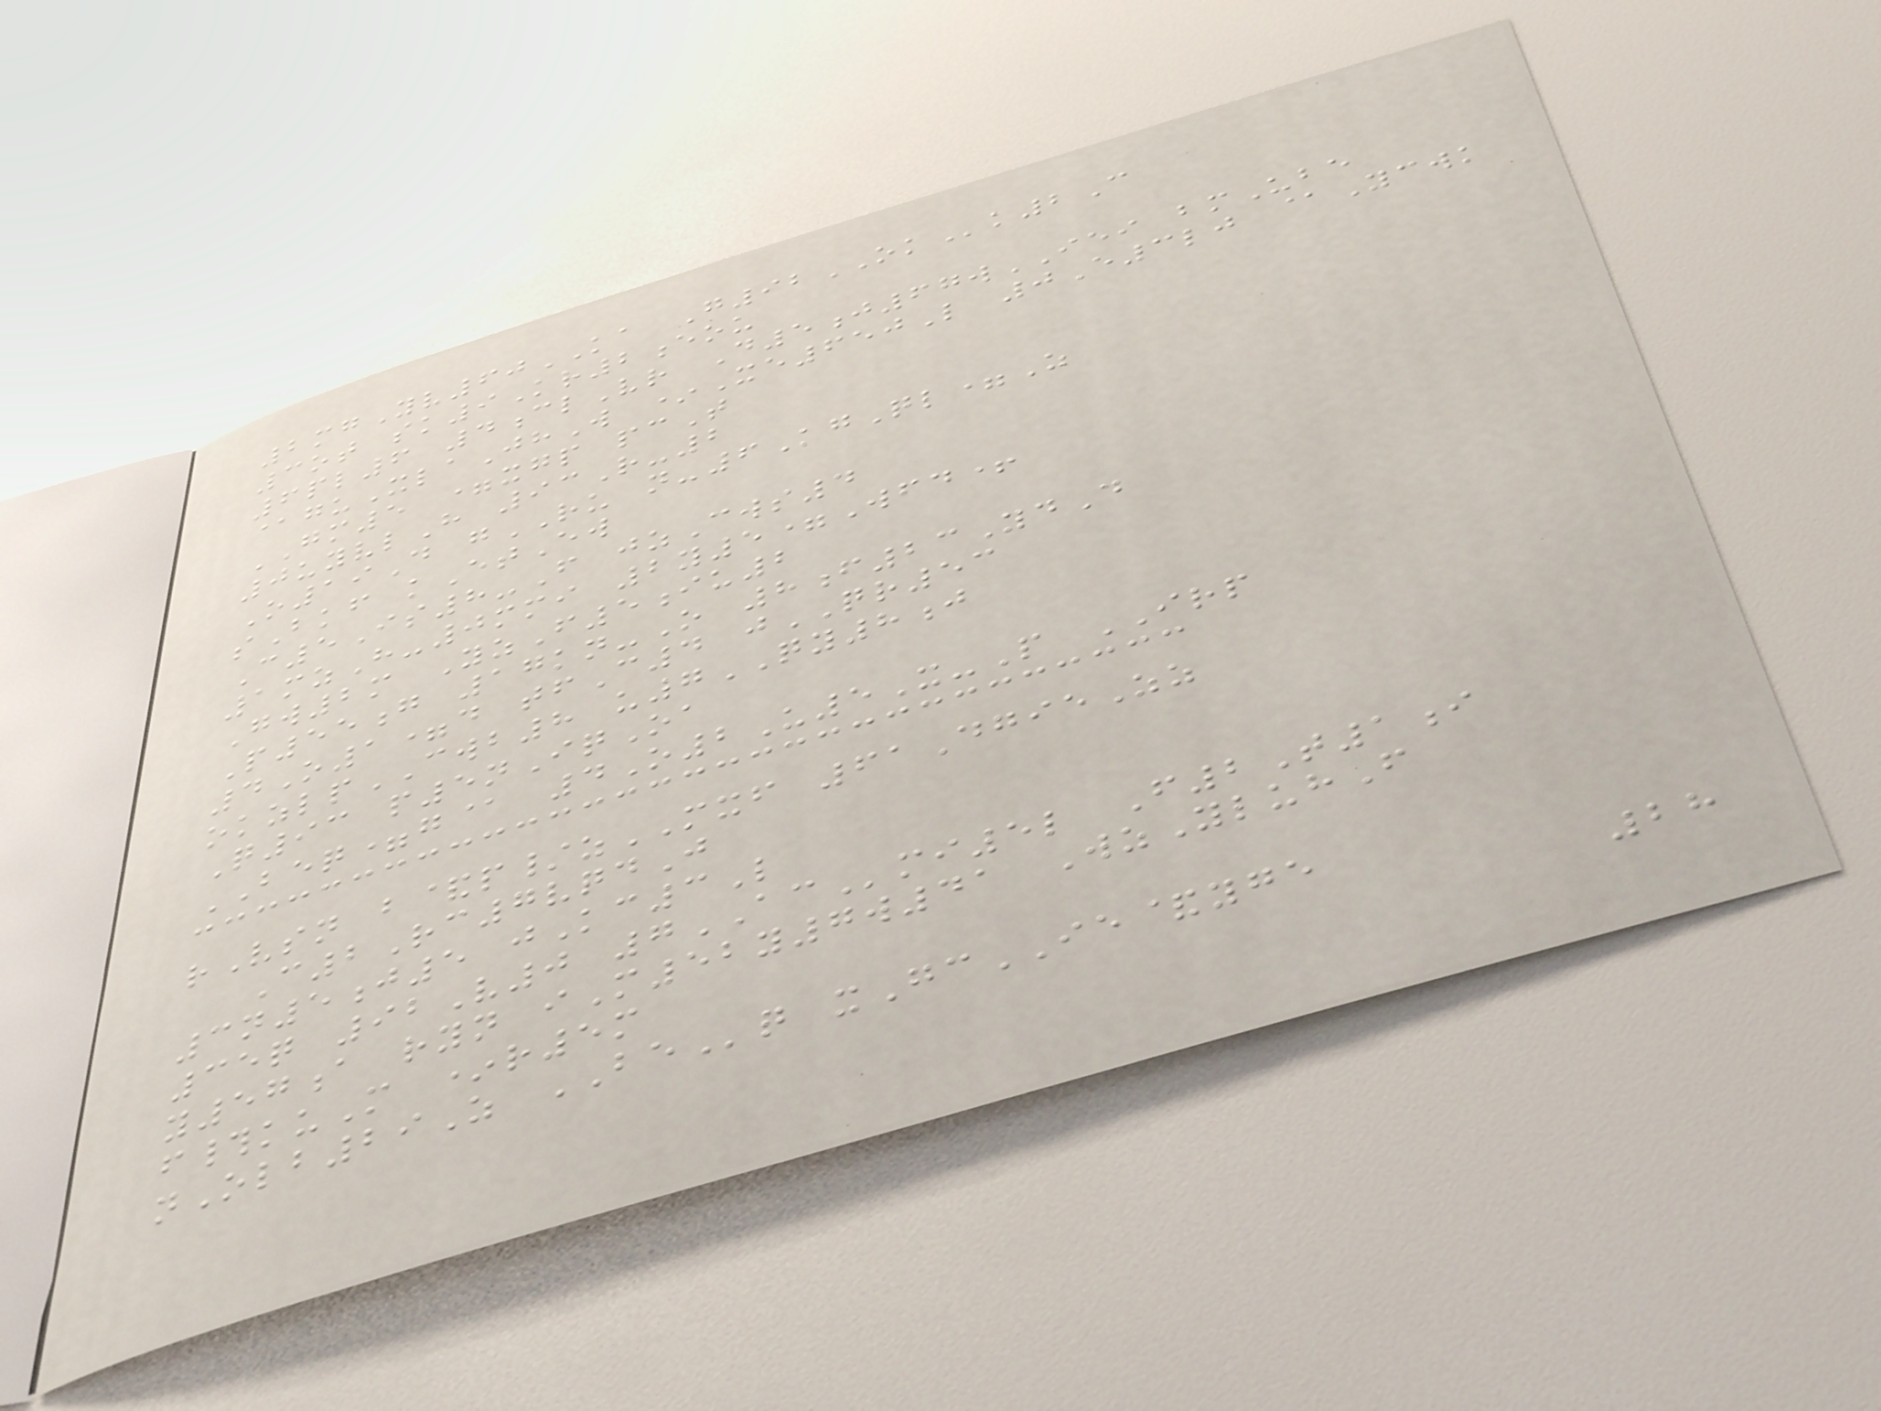2mgYv60KA G92OKk2C
3ot sk9Kr2eou
6pl6 4clVr D5j67wIEI bmUbe
@guXlaJhW *Xe650L 0E3lj @Ycwk
GM5 =xgp pcT
0uyvlH 93R-2
O19D gRU n-6KgQl=Z
sBkf kEtEw
C5Is8-F jzCws4
1mzH-0mmi 2y5=Wfd+
Gw2m YzF5iu2
P55g 17kn-O 8f23YdD
4O1=d tfC4 jQR53
okzlpCWB8 u7QY8j
Q93 p5nIqOa
BEQ=g@ 4O2U5X-P IRP
rVsn b&p/zMXF 61DgieZz
C2Rc7vqdJ
3n5j5 jKc3L
35q 92V0 7ACmi5l F2T1i
y57a ryn iM52y7w41 WzYluhF
f#kuM *r5m
nOlb29Z BEq xGcIE&yge
28
